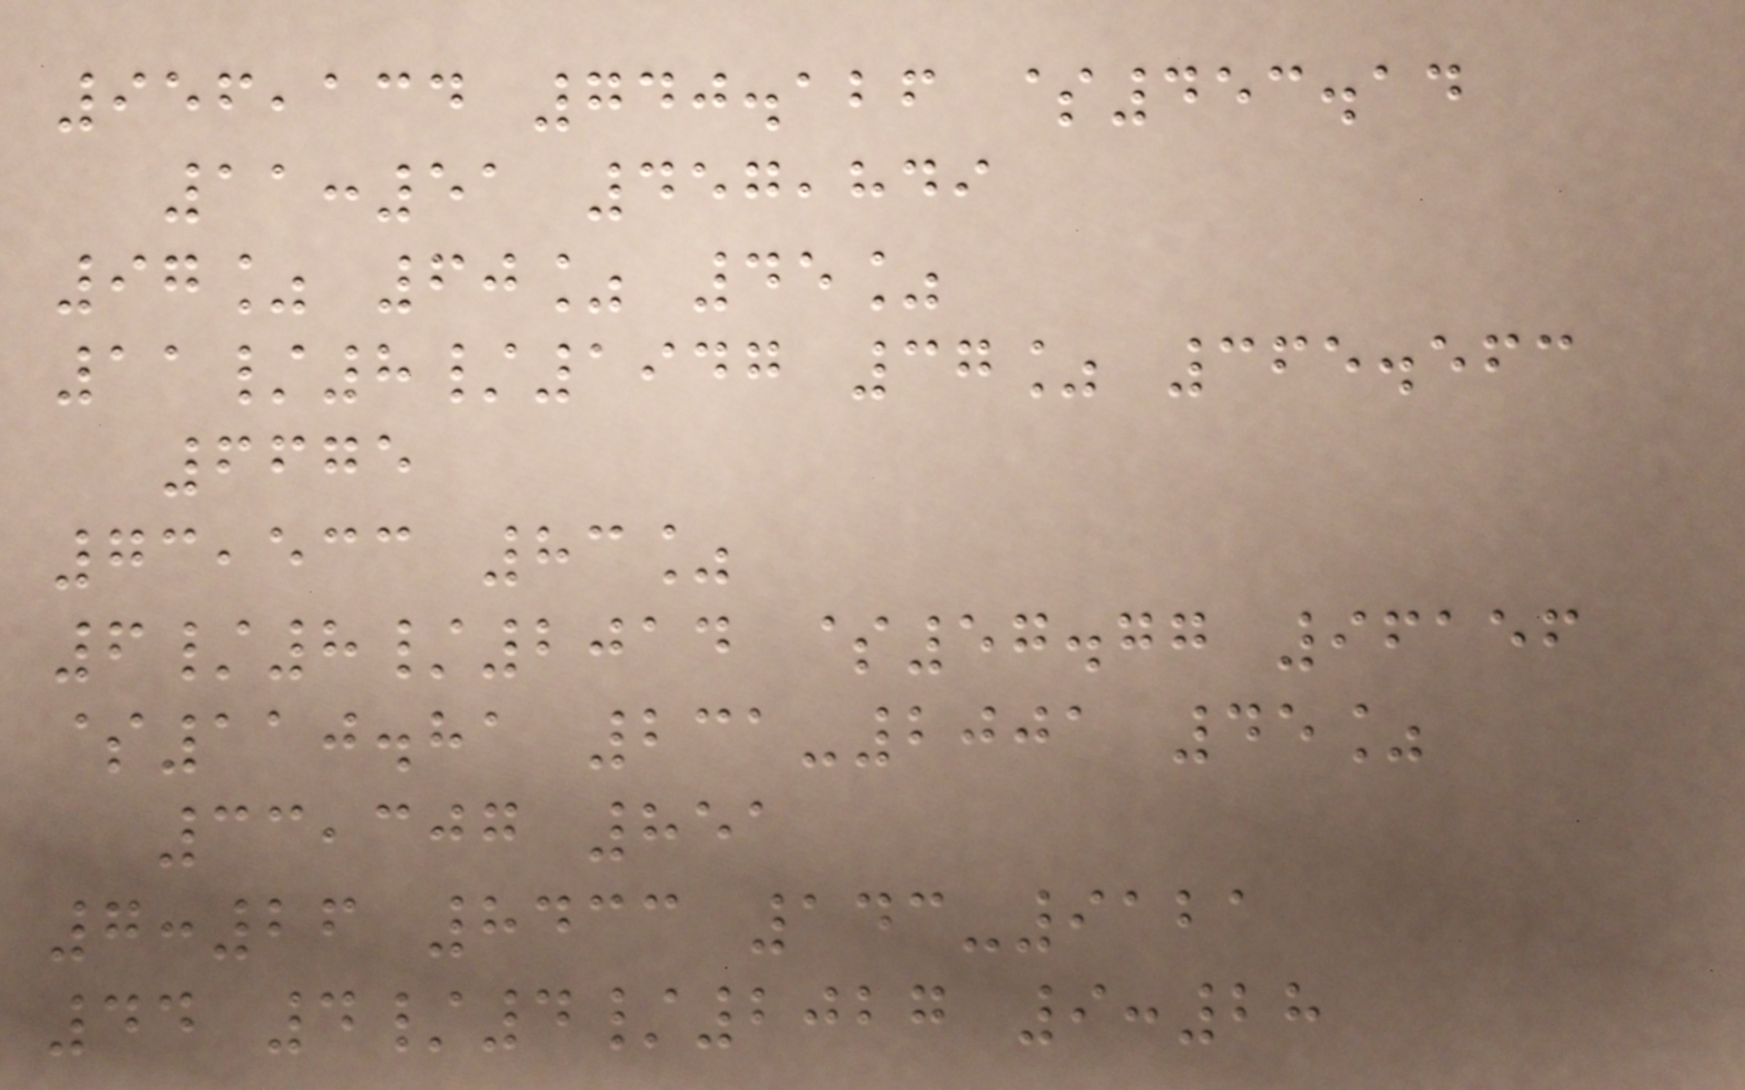956,134 740.126 $453.14
11:51 457,849
97% 60% 45%
11/8/1947 37% 365.563
6675
73,533 83%
6/8/2014 $57.77 96156
$110.81 231-2001 45%
33,307 851
7:26 8433 143-9121
44 4/4/2027 9:28
